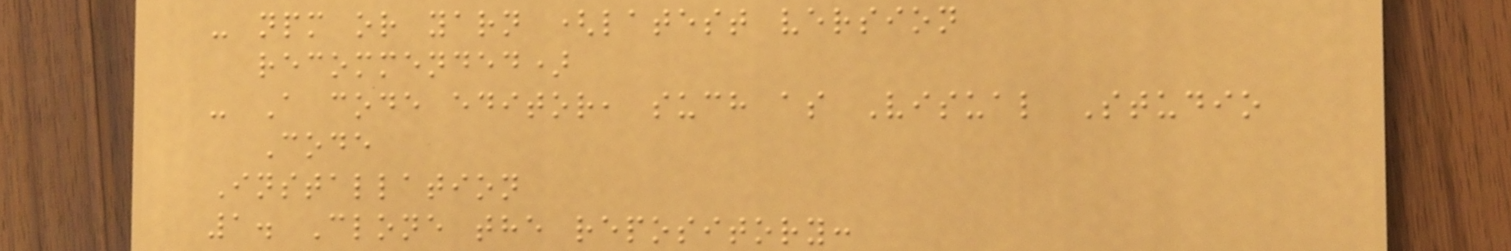- npm or yarn (latest version
recommended)
- A code editor, such as Visual Studio
Code
Installation
1. Clone the repository:
